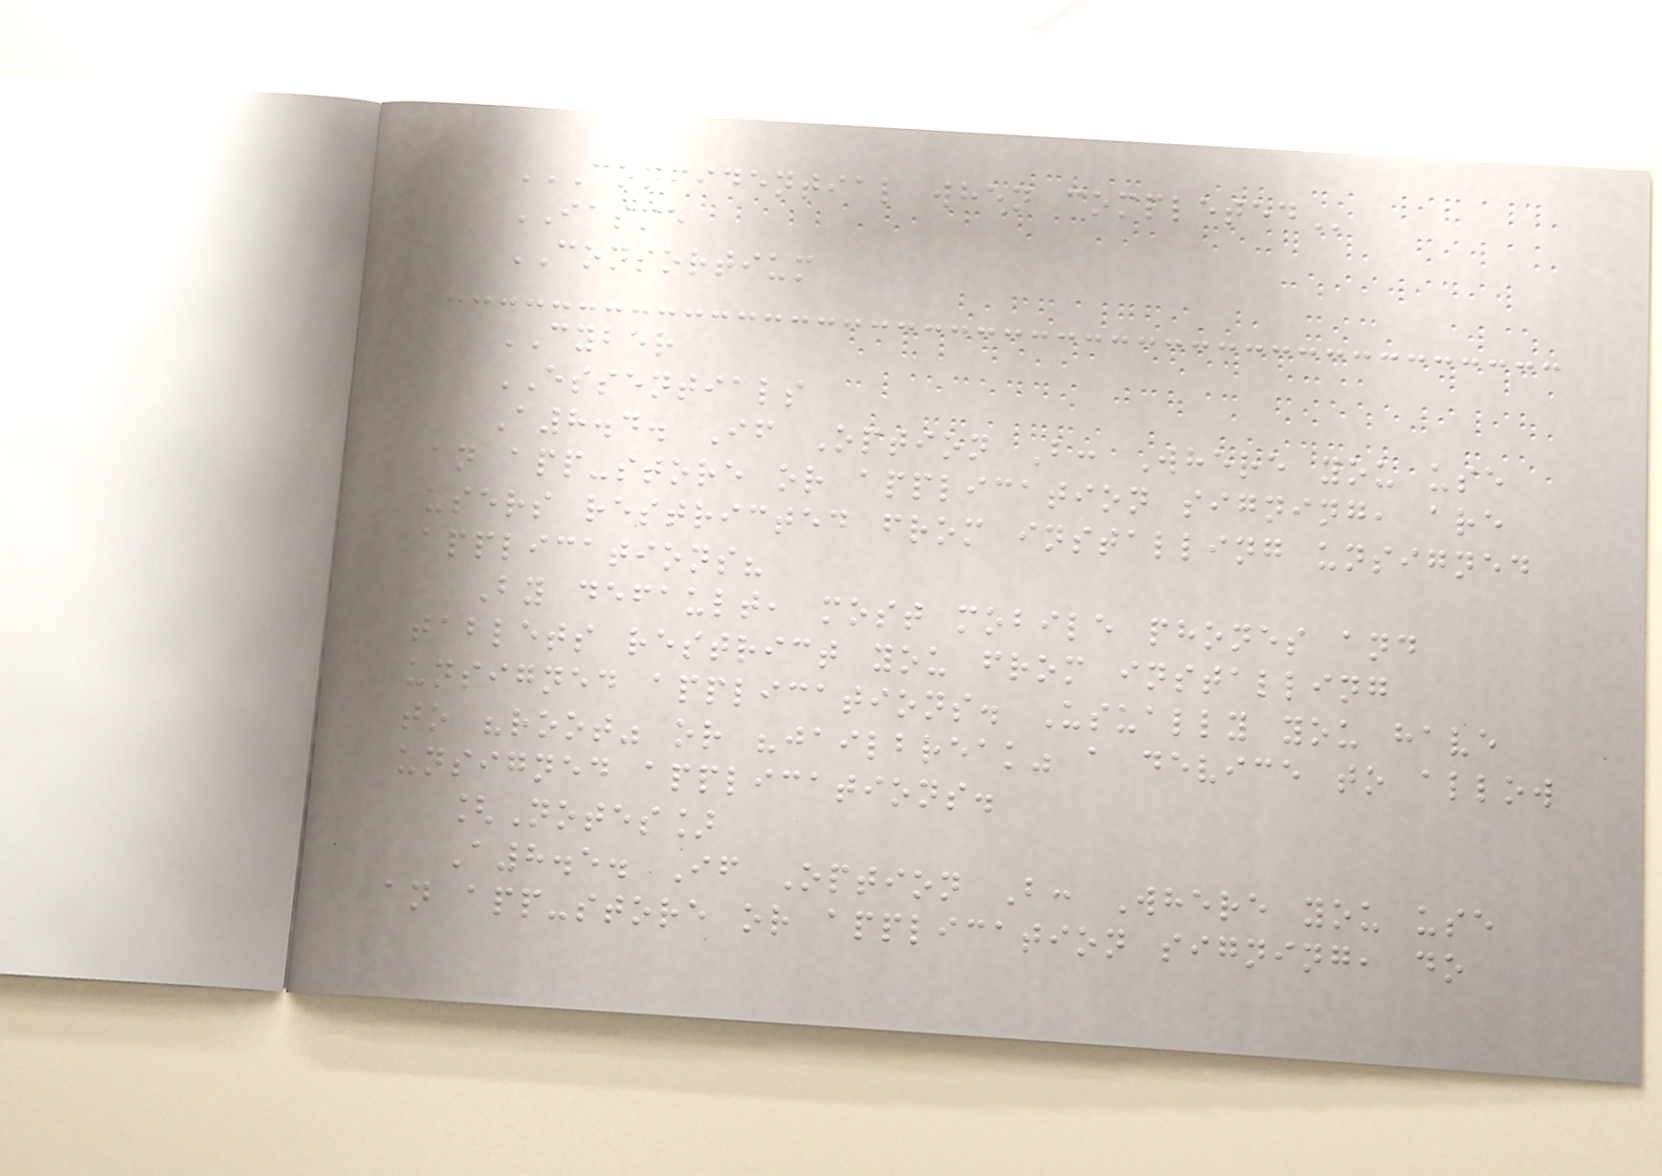CONFIDENTIAL WHEN COMPLETED
IASME
CONSORTIUM
CYBER
ESSENTIALS
A8.4. If Option B: Where you use
an app-store or application signing, are
users restricted from installing unsigned
applications?
By default, most mobile phones and
tablets restrict you from installing
unsigned applications. Usually you have
to "root" or "jailbreak" a device to allow
unsigned applications.
[Notes]
A8.5. If Option B: Where you use
an app-store or application signing, do
